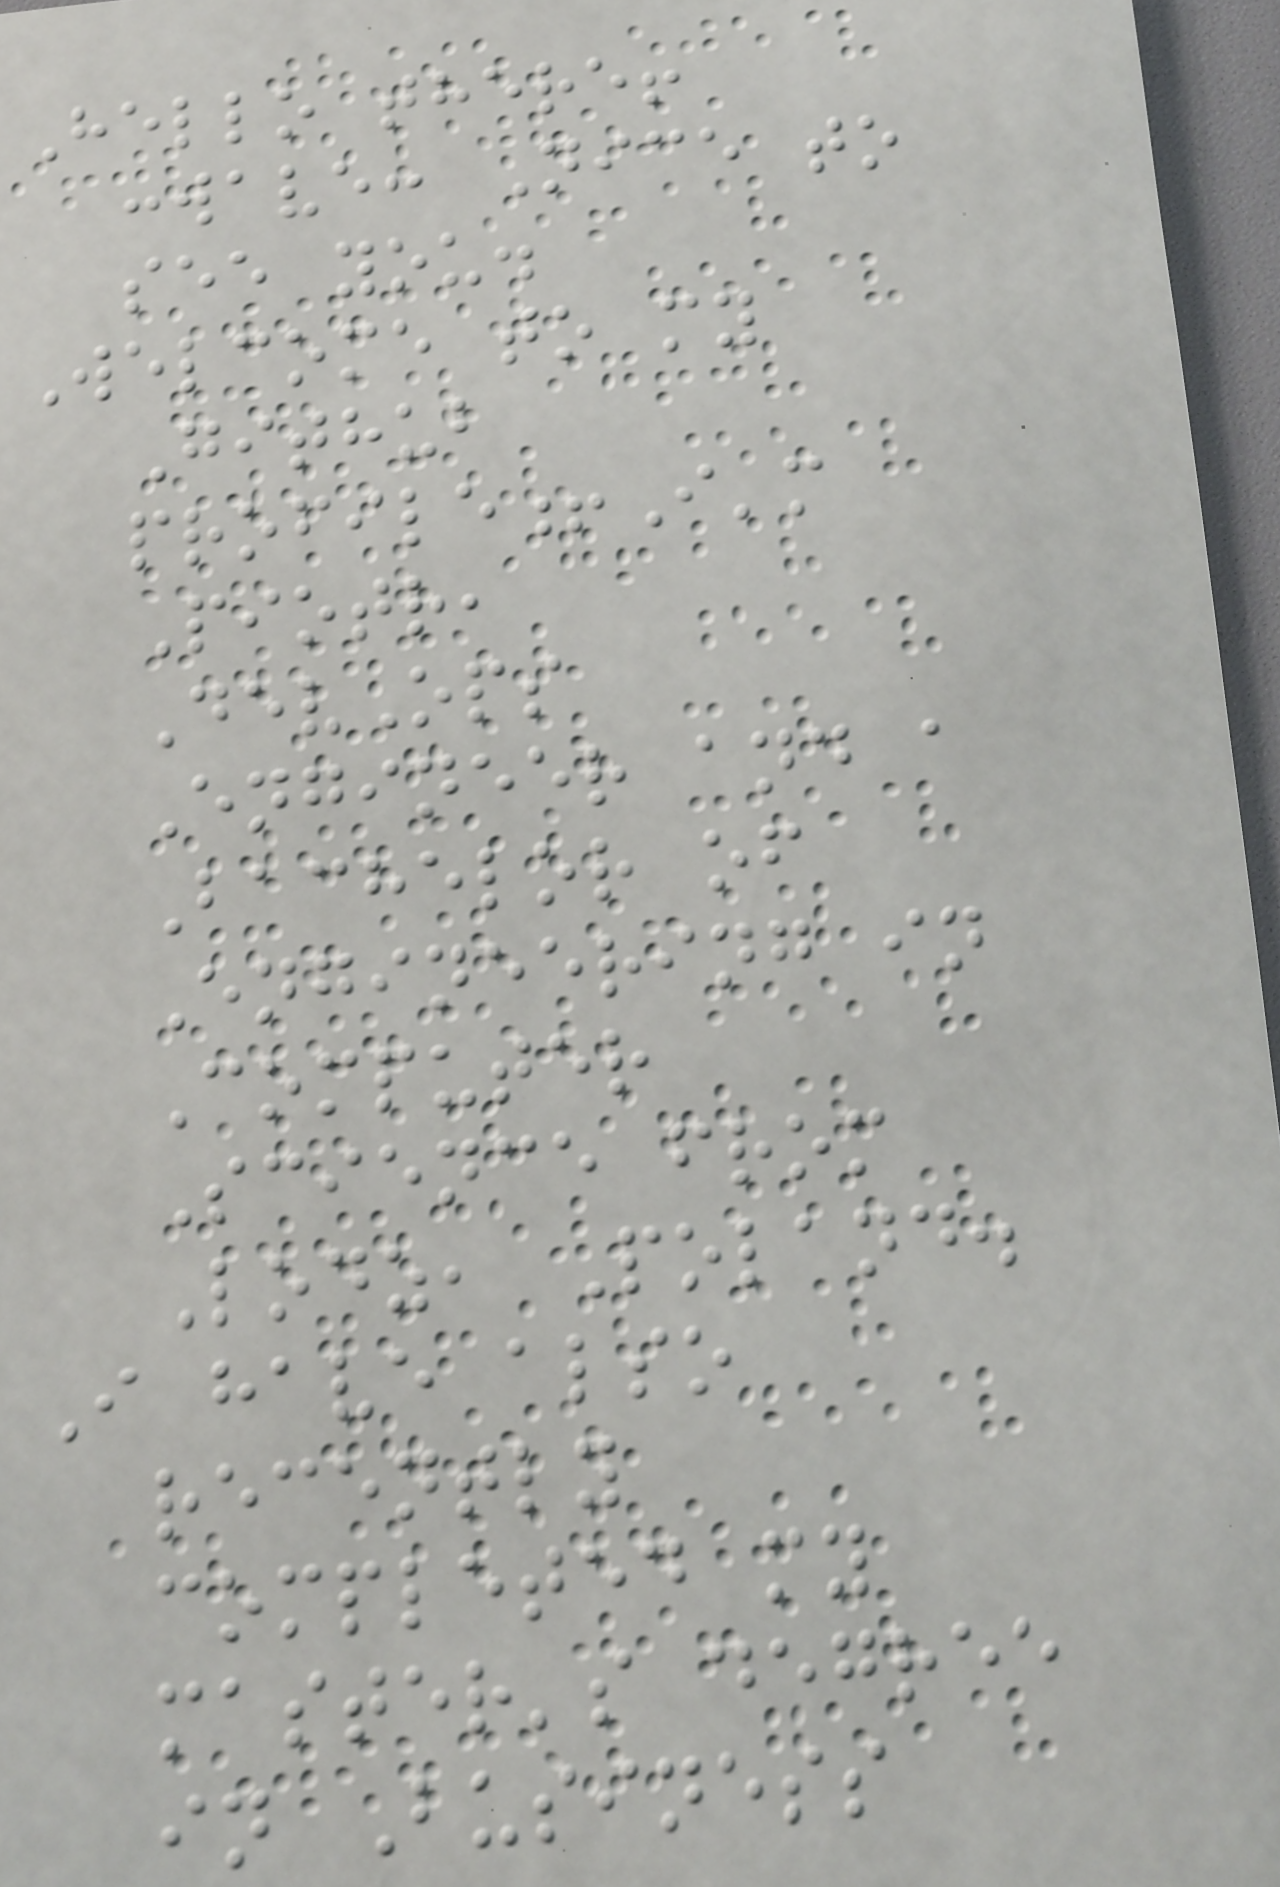Hello there!
:wave: Nice to
see you.
Welcome to my
Github
profile!I'm
Piotr,
DevOps
Engineer and a
Bachelor of
Engineering in
Computer
Science from
Lodz, Poland.
I have also
recently
completed my
master's degree
in Business
